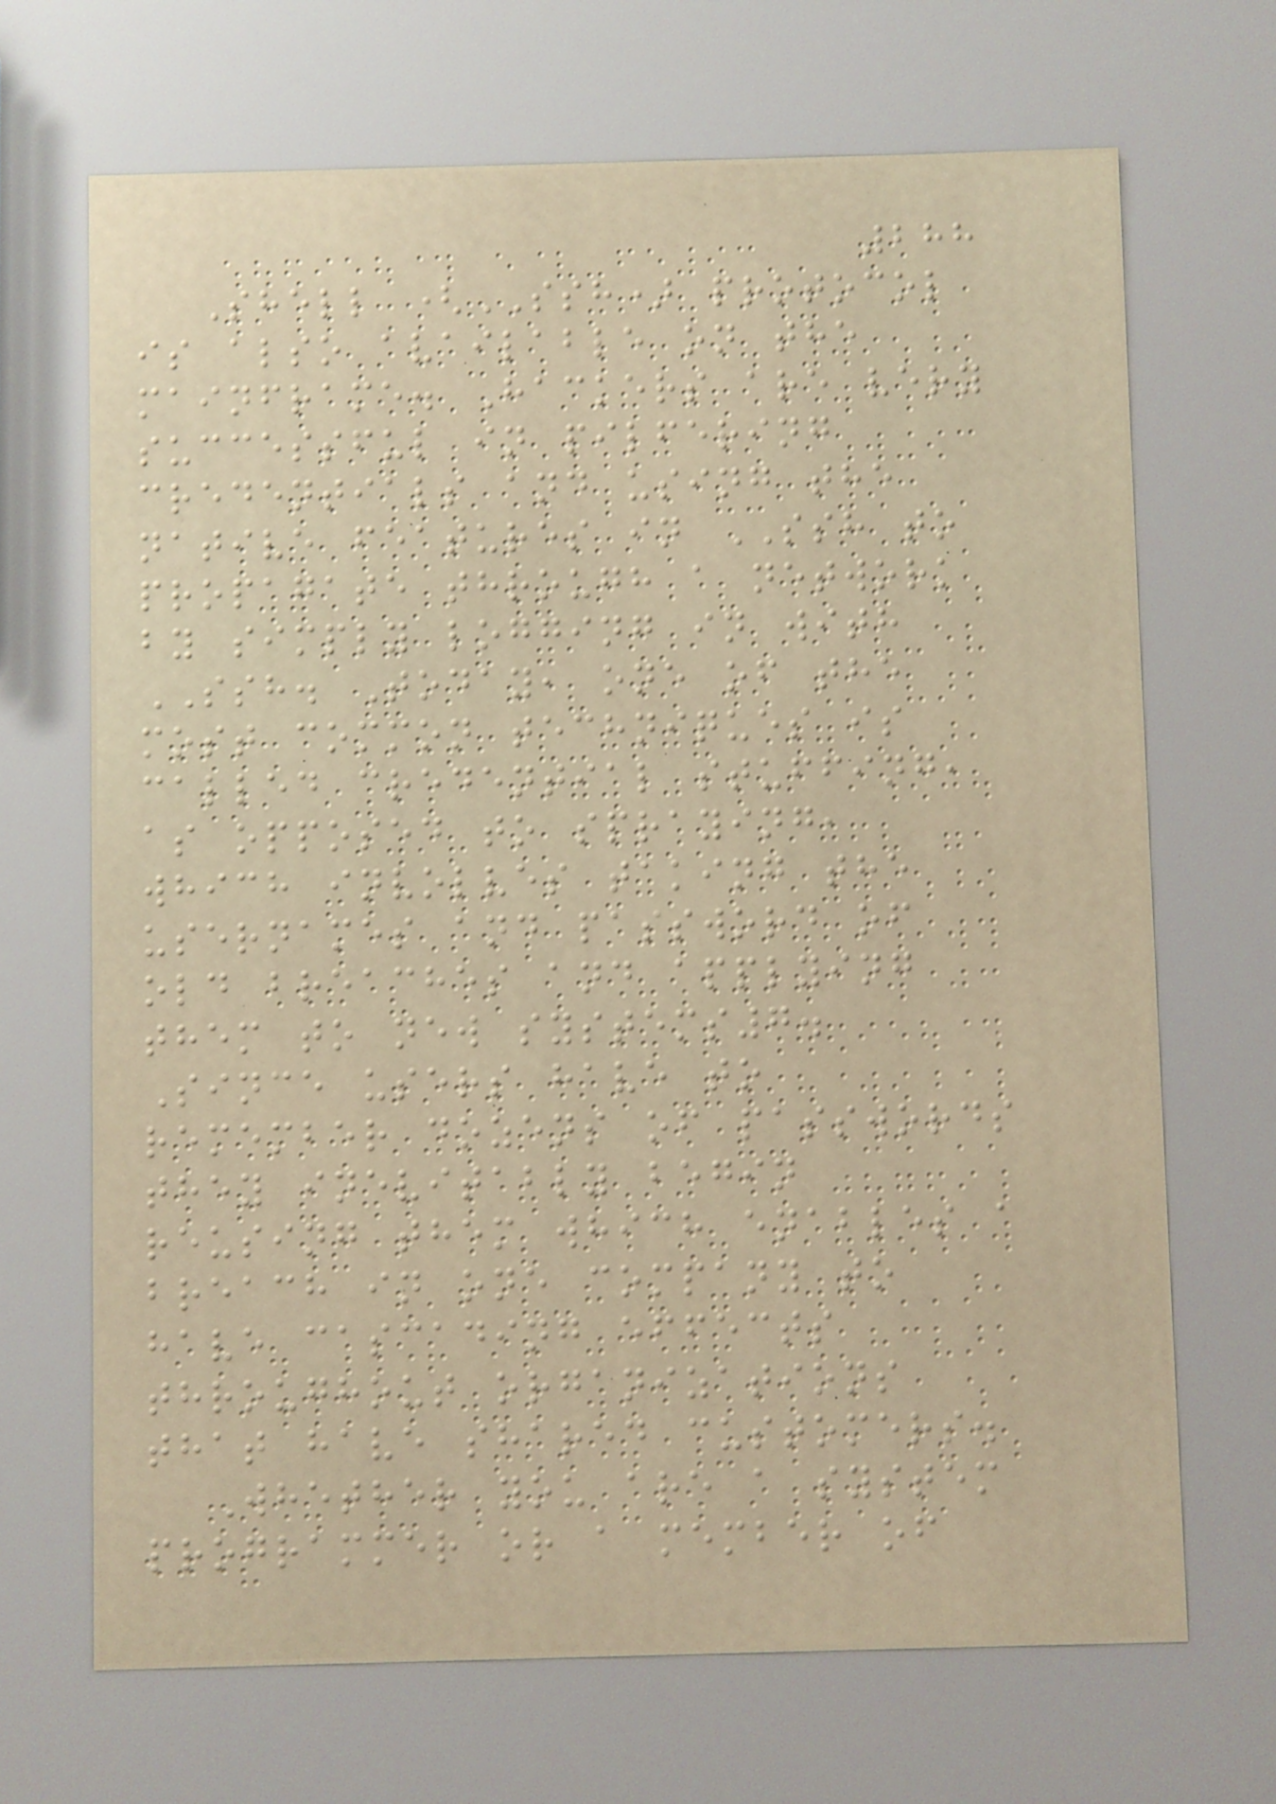288
Shell (SSH) protocol
is also available on the
mainframe. Hackers are very
successful in pilfering
credentials and using the
native features in SSH to
propagate through a network
by simply logging in with
SSH. Today, one of the
most common techniques is
called credential stuffing,
as opposed to spraying,
which involves taking the
usernames and password of
old breaches and applying
them to new systems7.
Since users have to
remember dozens of passwords
they inevitably begin
reusing them which enables a
breach in one company to
have cascading effects
throughout organizations
that have shared customers.
Whether you are a system
programmer or a member of
